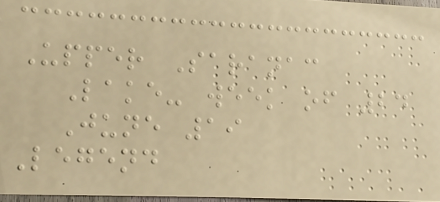Upper Saranac
Lake- week of 24
June 19
Legend
